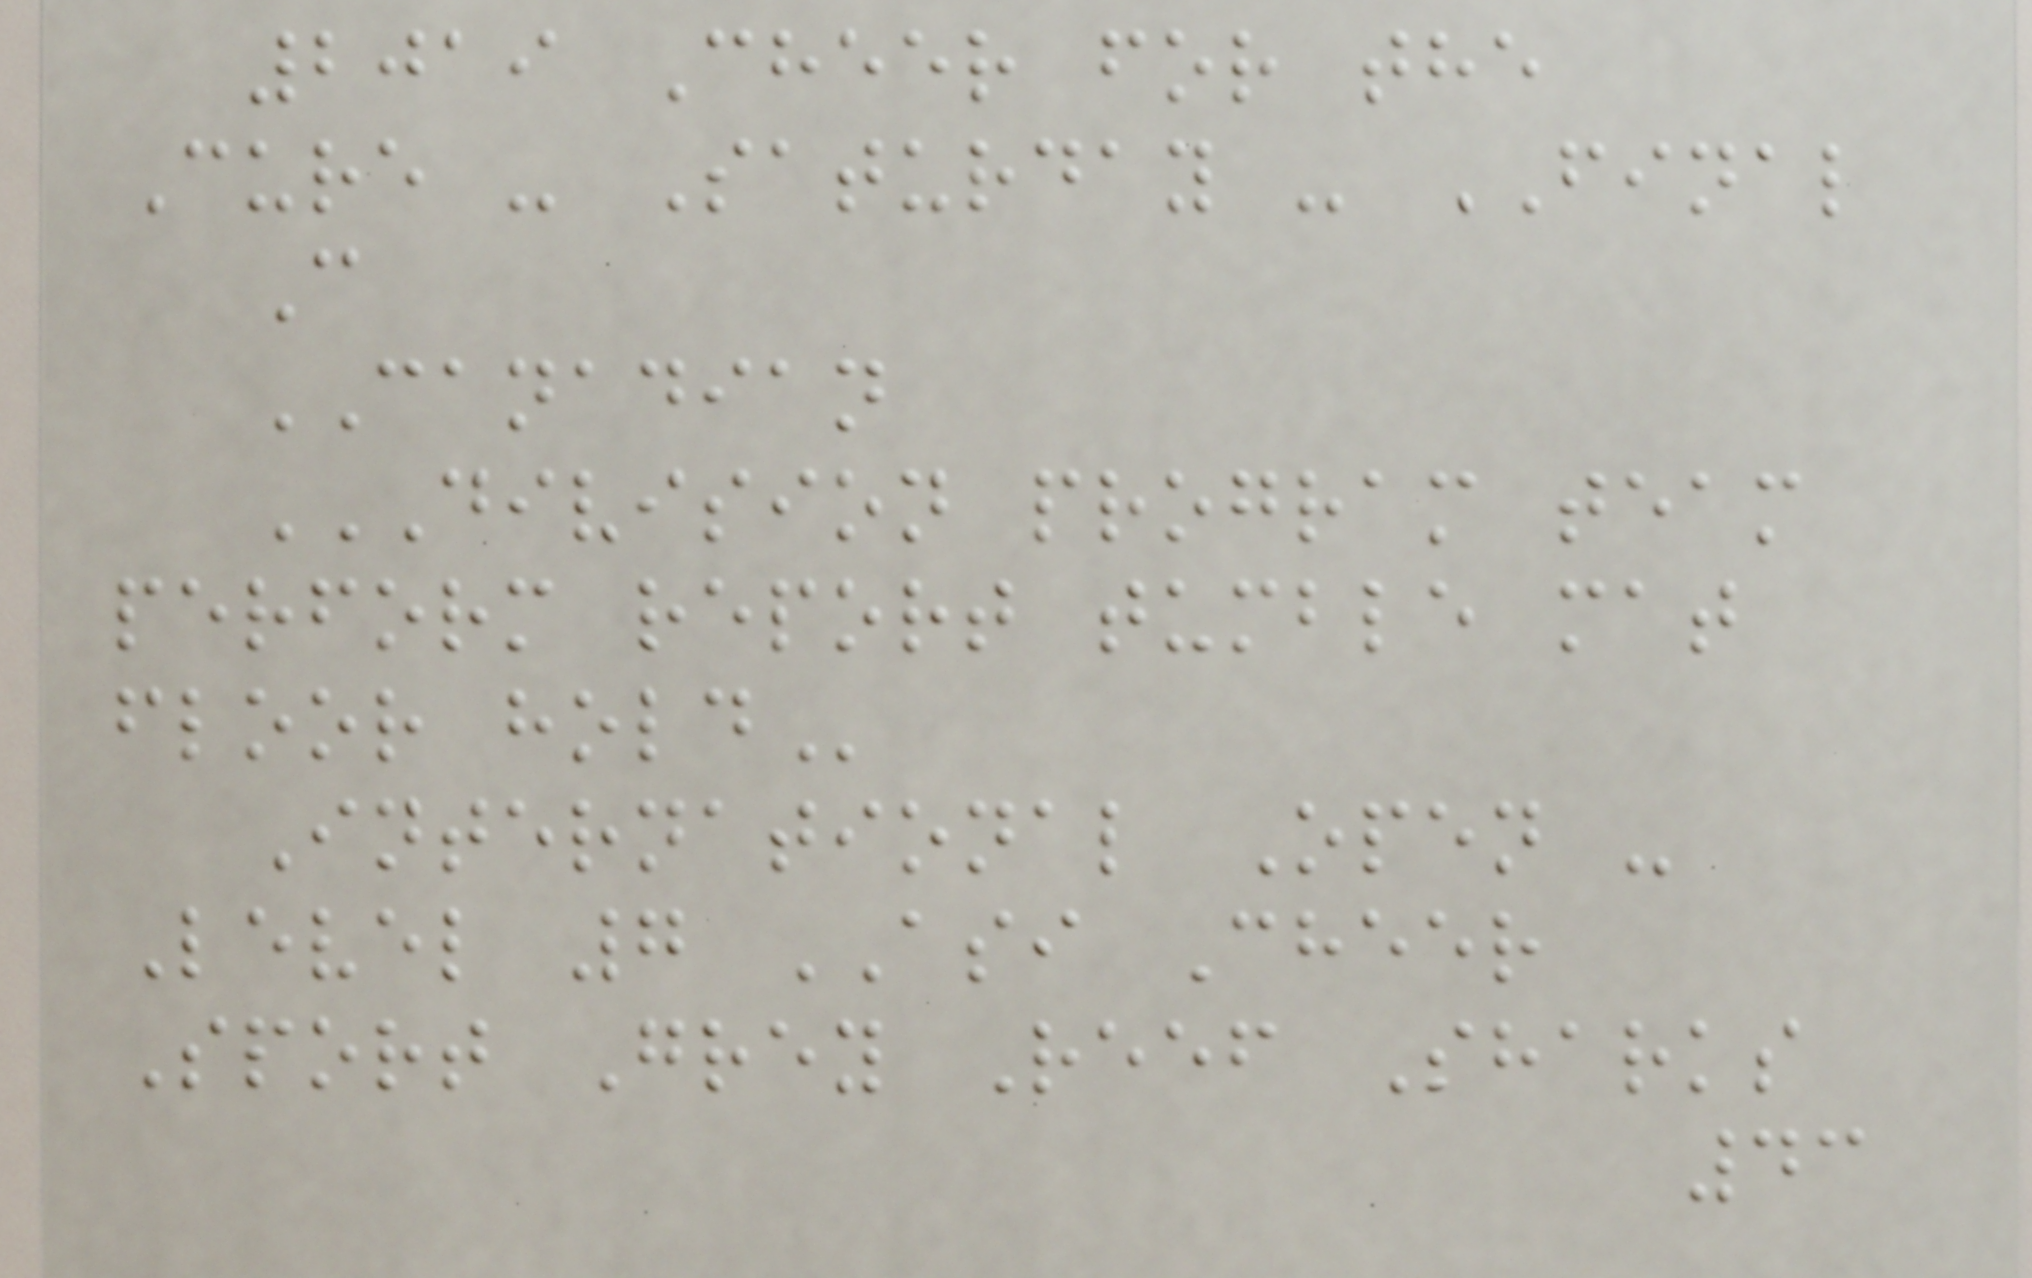2019 Cheer for the
Cure - Saturday - FINAL
C
CANADIAN
DIVISION PROGRAM TEAM
PERFORM REPORT TUMBLE MAT
FLOOR HOLD
International Open -
Level 7 ASI Cheer
Sport Grey Reef Sharks
43
